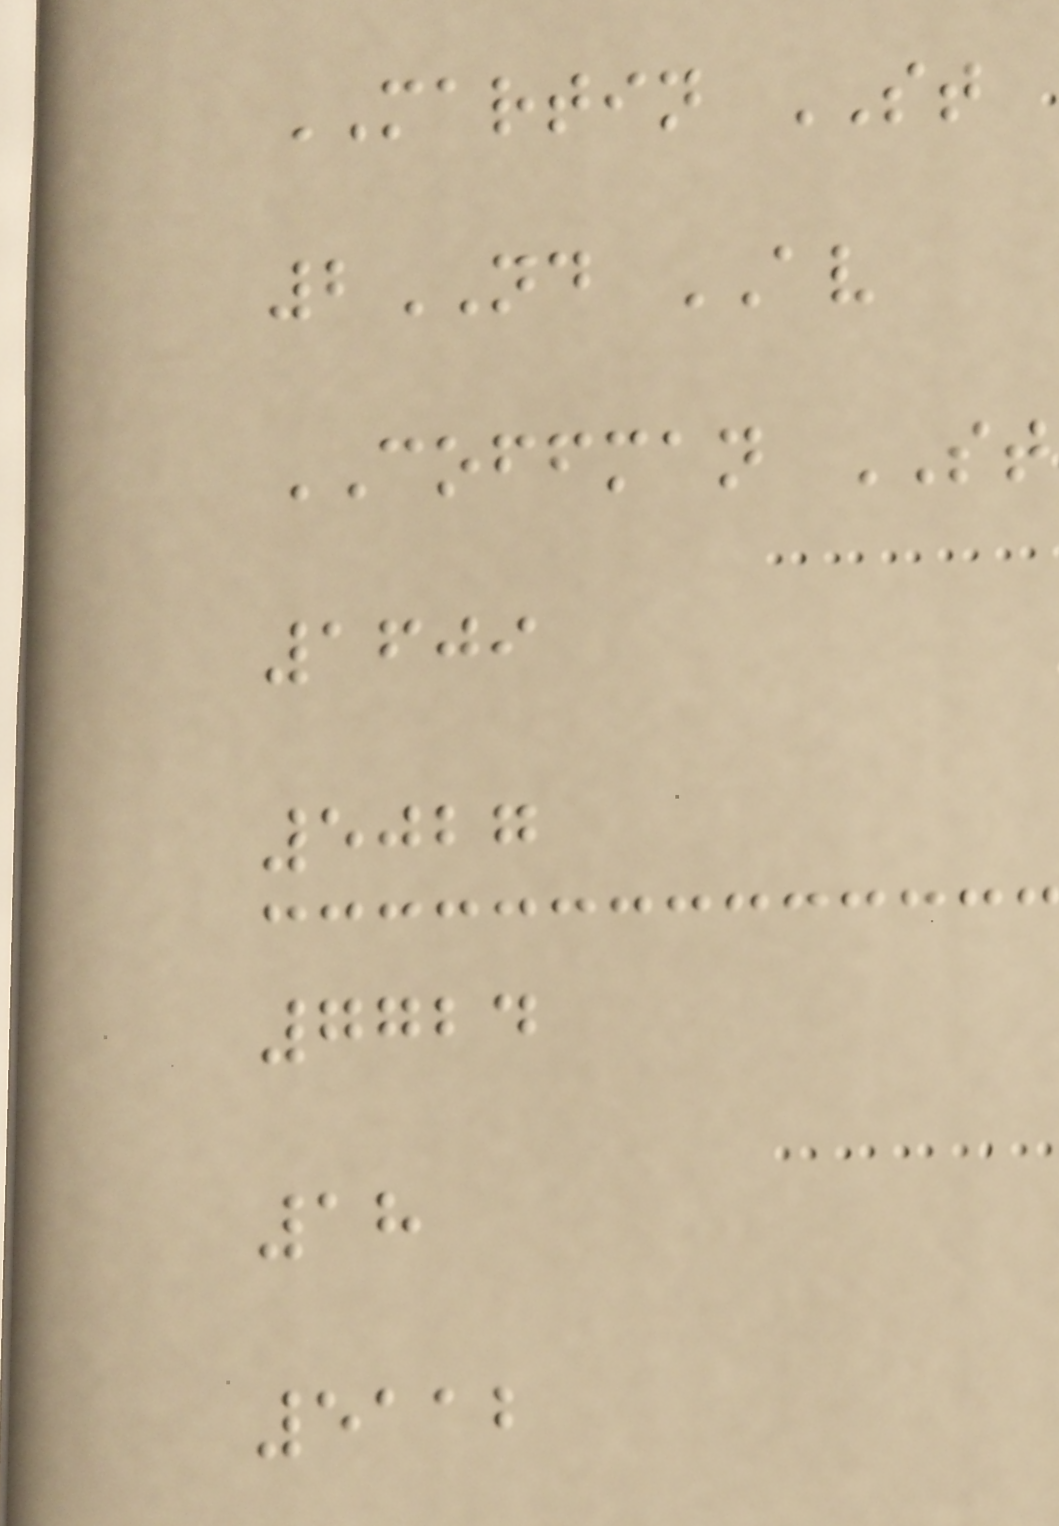MARTIN ST
2ND AV
COFFMAN ST
1609
5027
7724
18
5112
